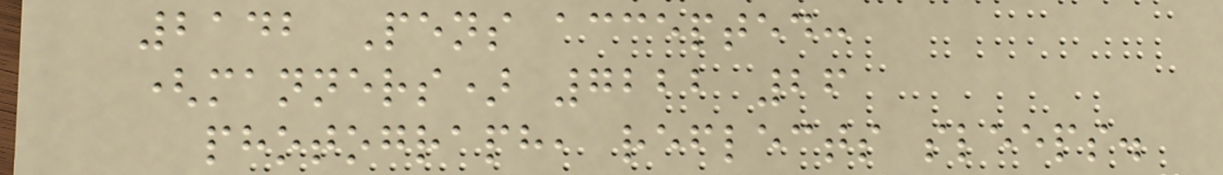2142 Pens accepted:
(manners) 7222 26
photograph, reflects sleeps.
